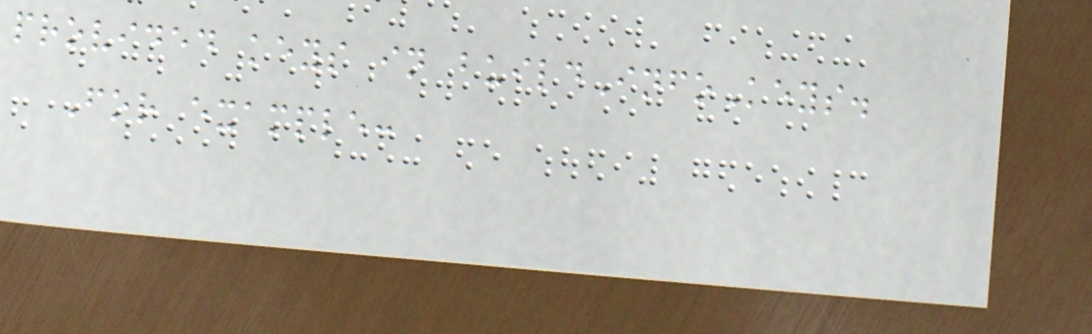provided keys in buildInfoKeys.
For example:
